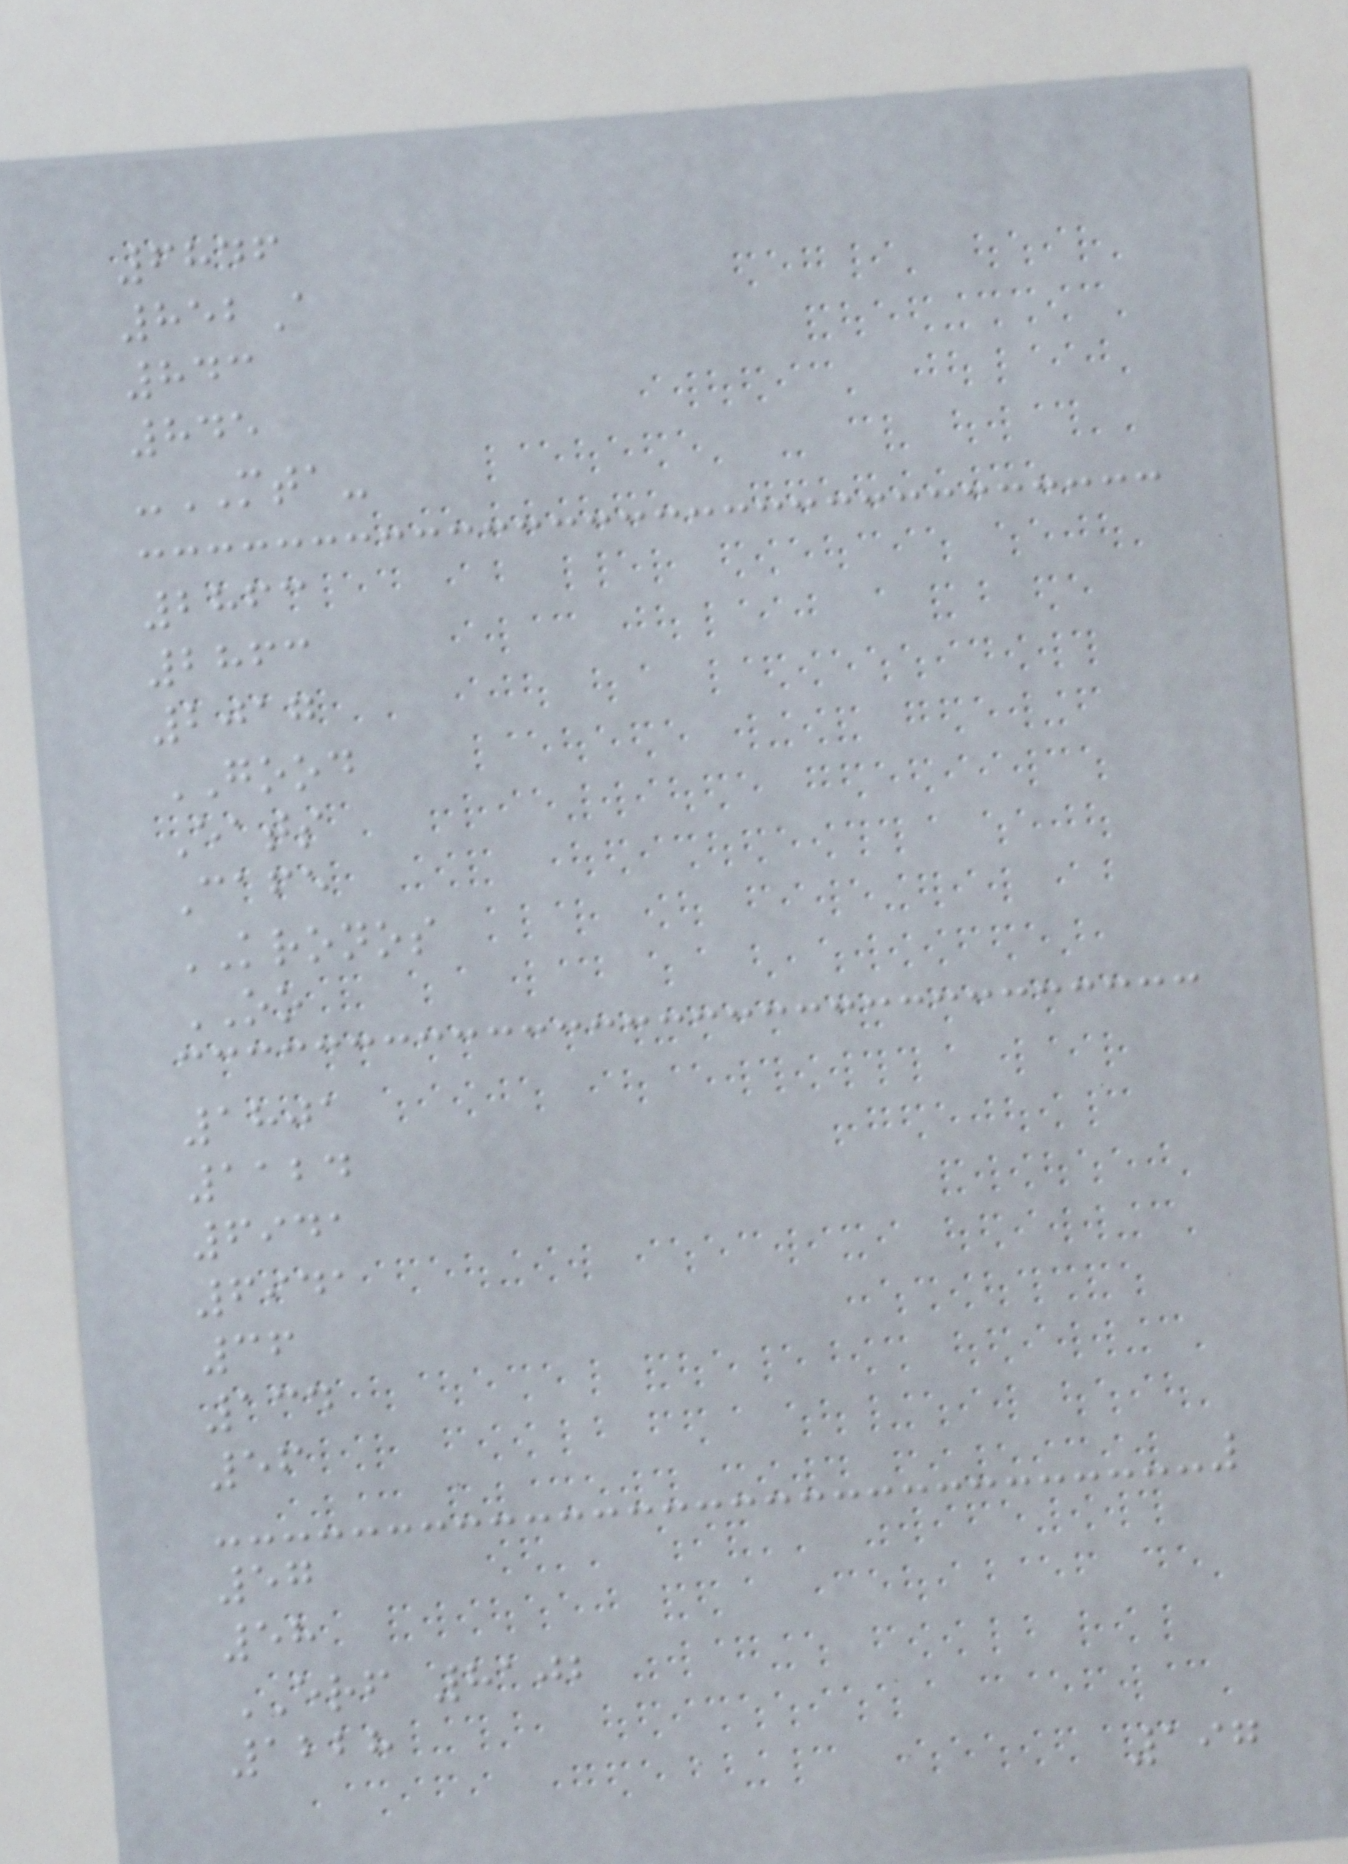6846
852A
843
845
-MTA-
2863
2863
2017
GOOD
Eats
Cafe
KRONOS
OO
1801
1124
6941
6941
36
134
56
57
58
ERF 8102
1228
197
